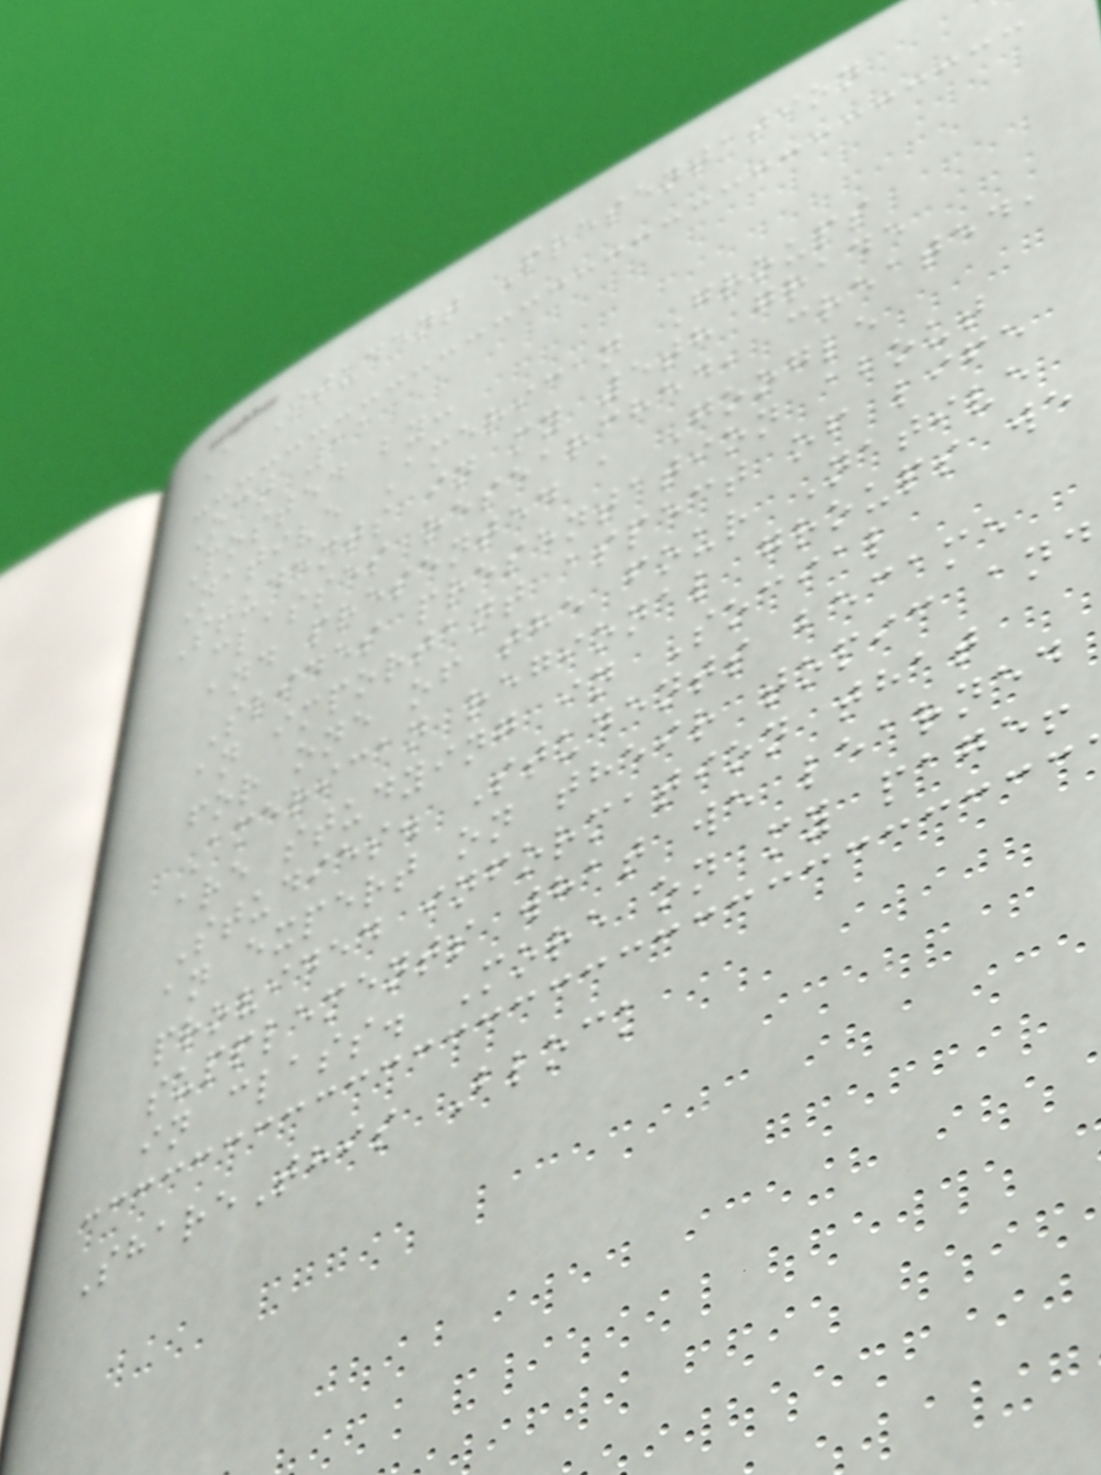A Student Presentation
Oct 11
Posted by:
Native American Groups
Students in my 5th grade
classes researched, created,
and presented a Google
Slides presentation about
an important aspect of life
for one of the four Native
American regional groups we
are studying in Social
Studies. Students became
an expert on their topic and
provided information that
supplements what we learned
in class. More on my page!
ShareThis Block
